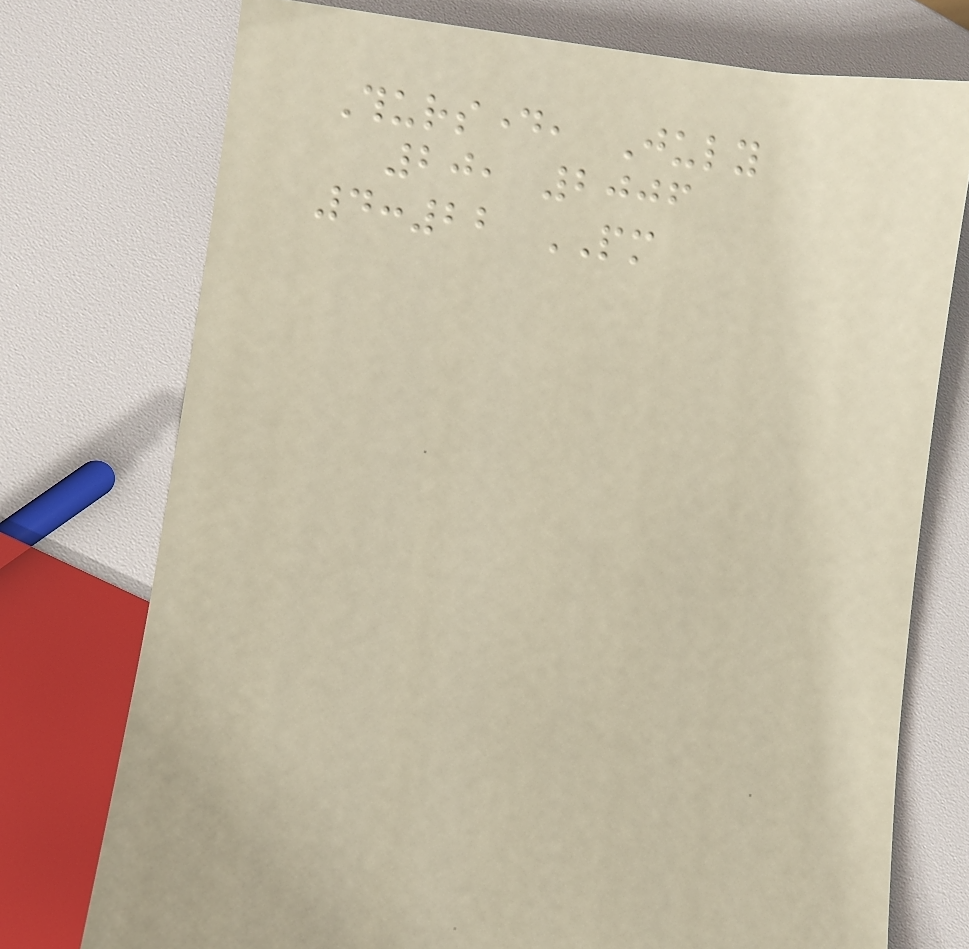Thursday, July
20, 2006
4:22 PM
